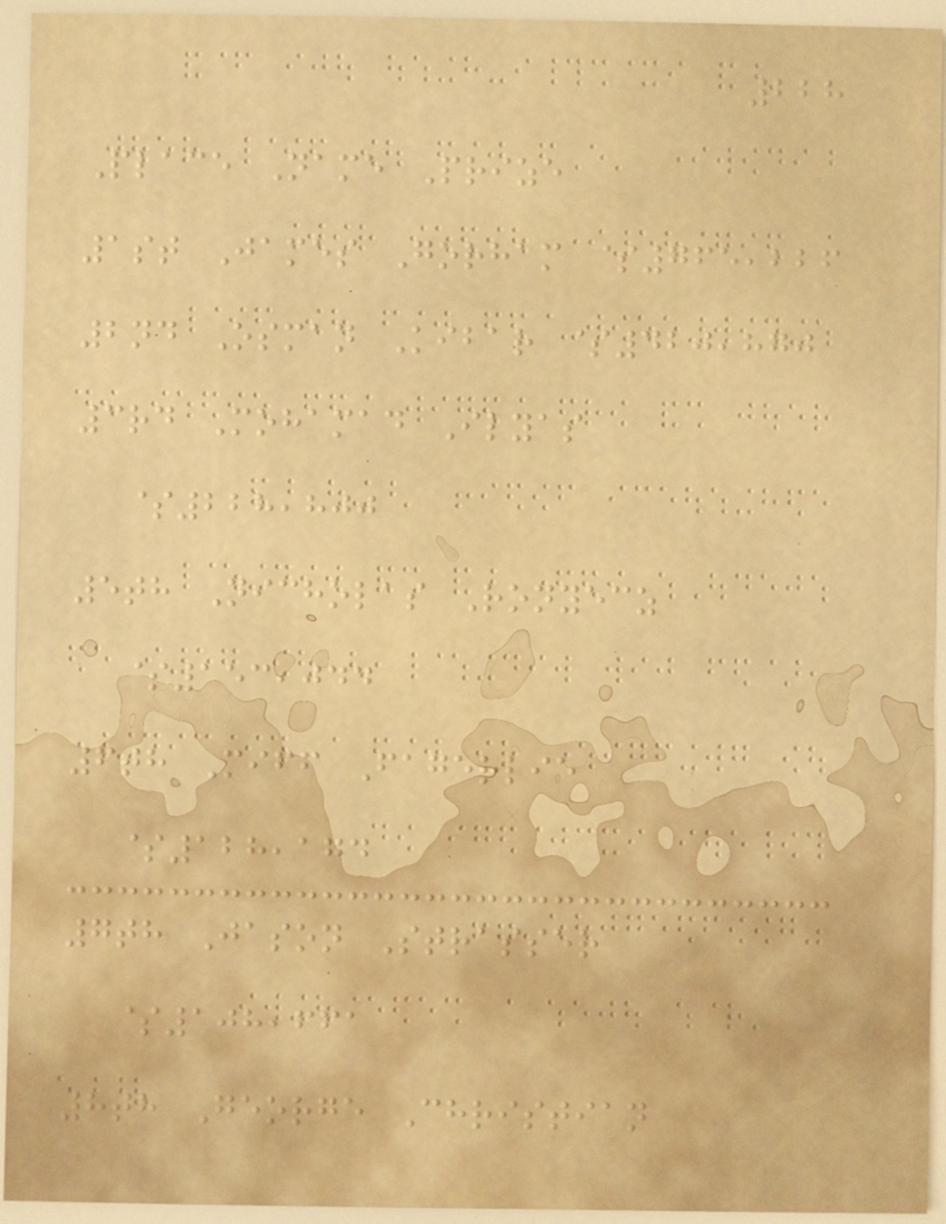228
Place Name Prize
1st James Gorham $765,226
2nd Osman Kibar $420,870
3rd Mohamad Ilyas
$228,800
5th Nicholas Ronyecz
$153,044
6th Miff Fagerlie
$128,174
7th Jason Strasser
$108,661
8th George Christian
